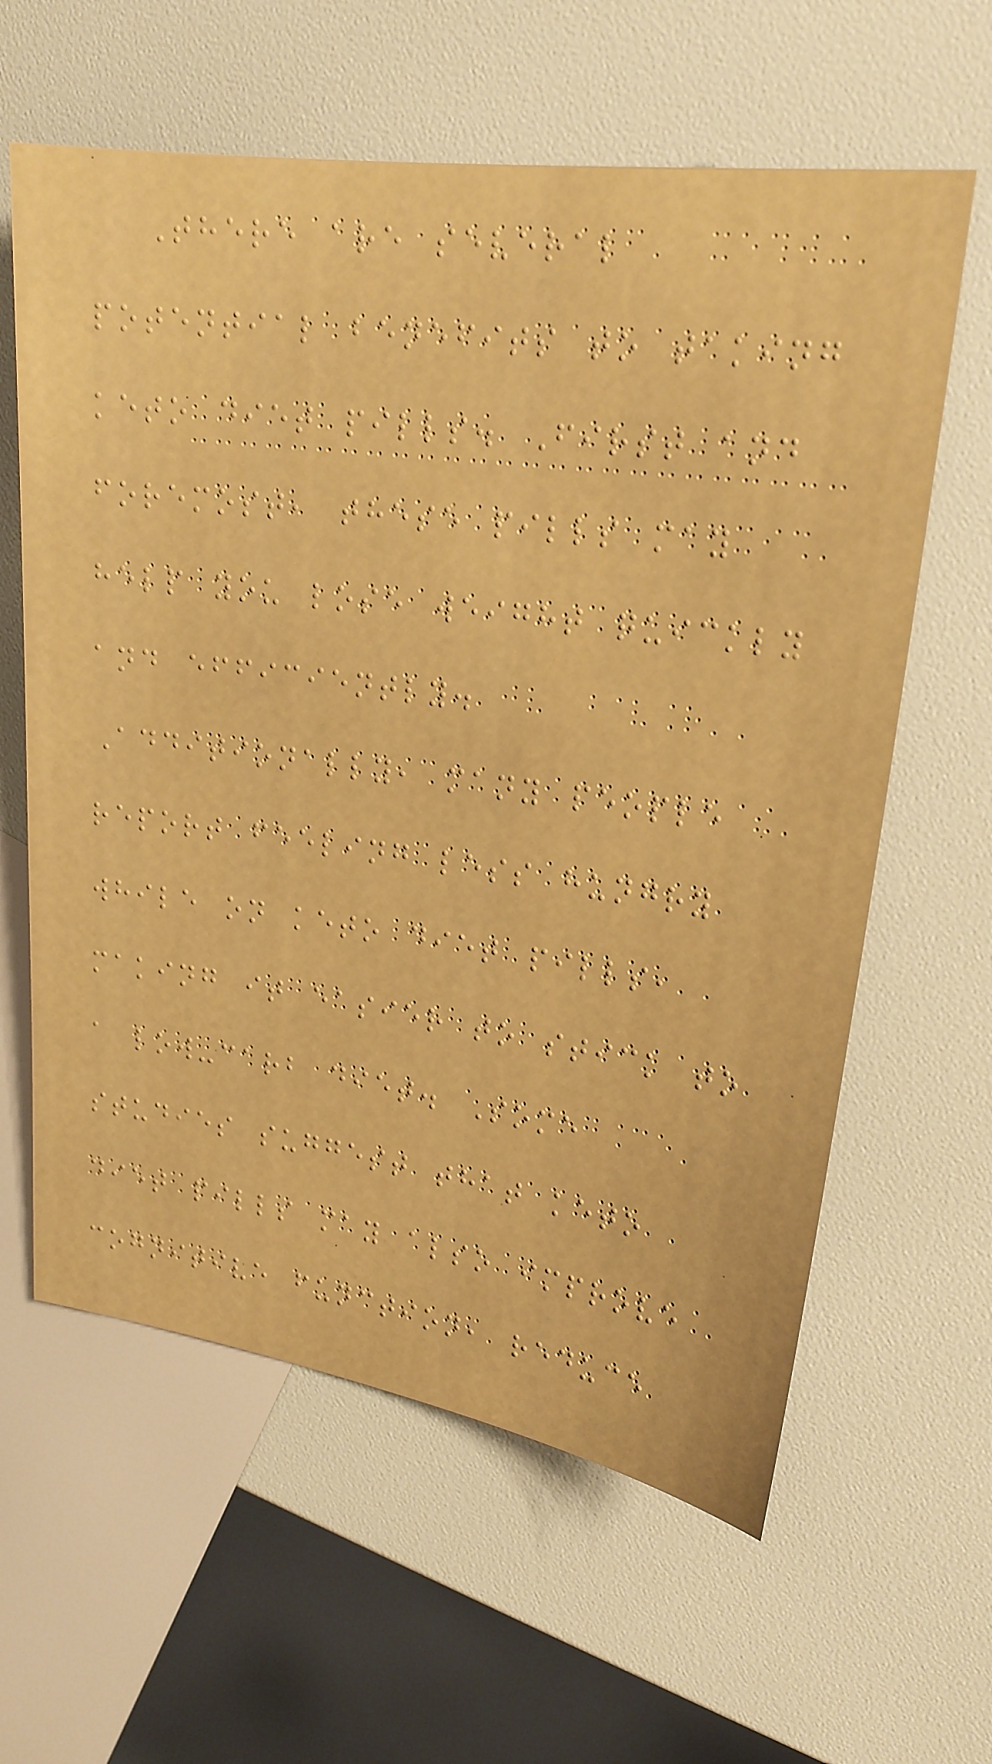There are several
potential benefits to taking
keto diet pills. First and
foremost, these pills may
help you lose weight quickly
and efficiently.
Additionally, many people
report feeling less hungry
while on keto diet pills,
making it easier to stick to
a low-carb diet. Some
studies suggest that keto
diet pills may also improve
cognitive function, reduce
